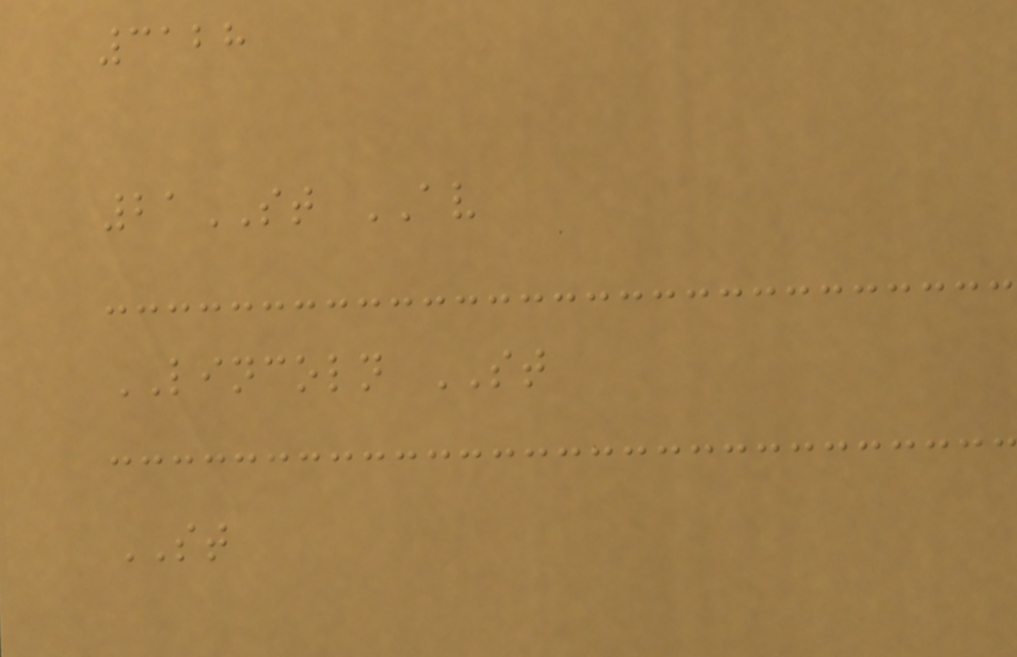3128
21ST AV
LINCOLN ST
ST
